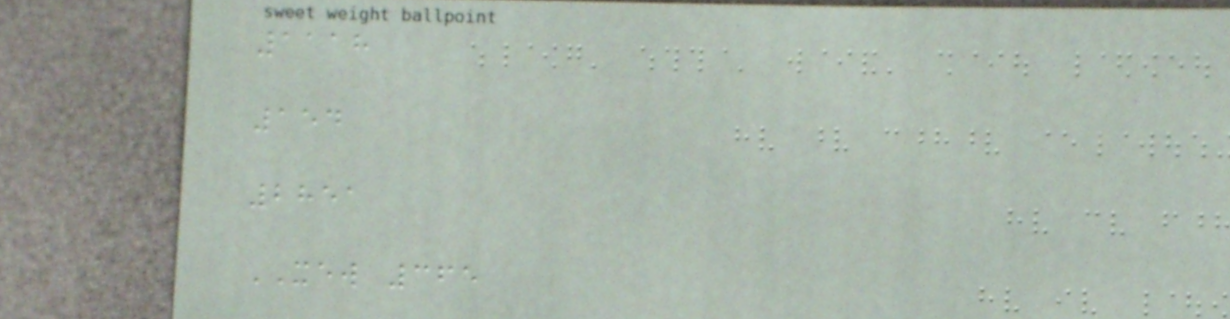1118
154
2851
XEW 365
